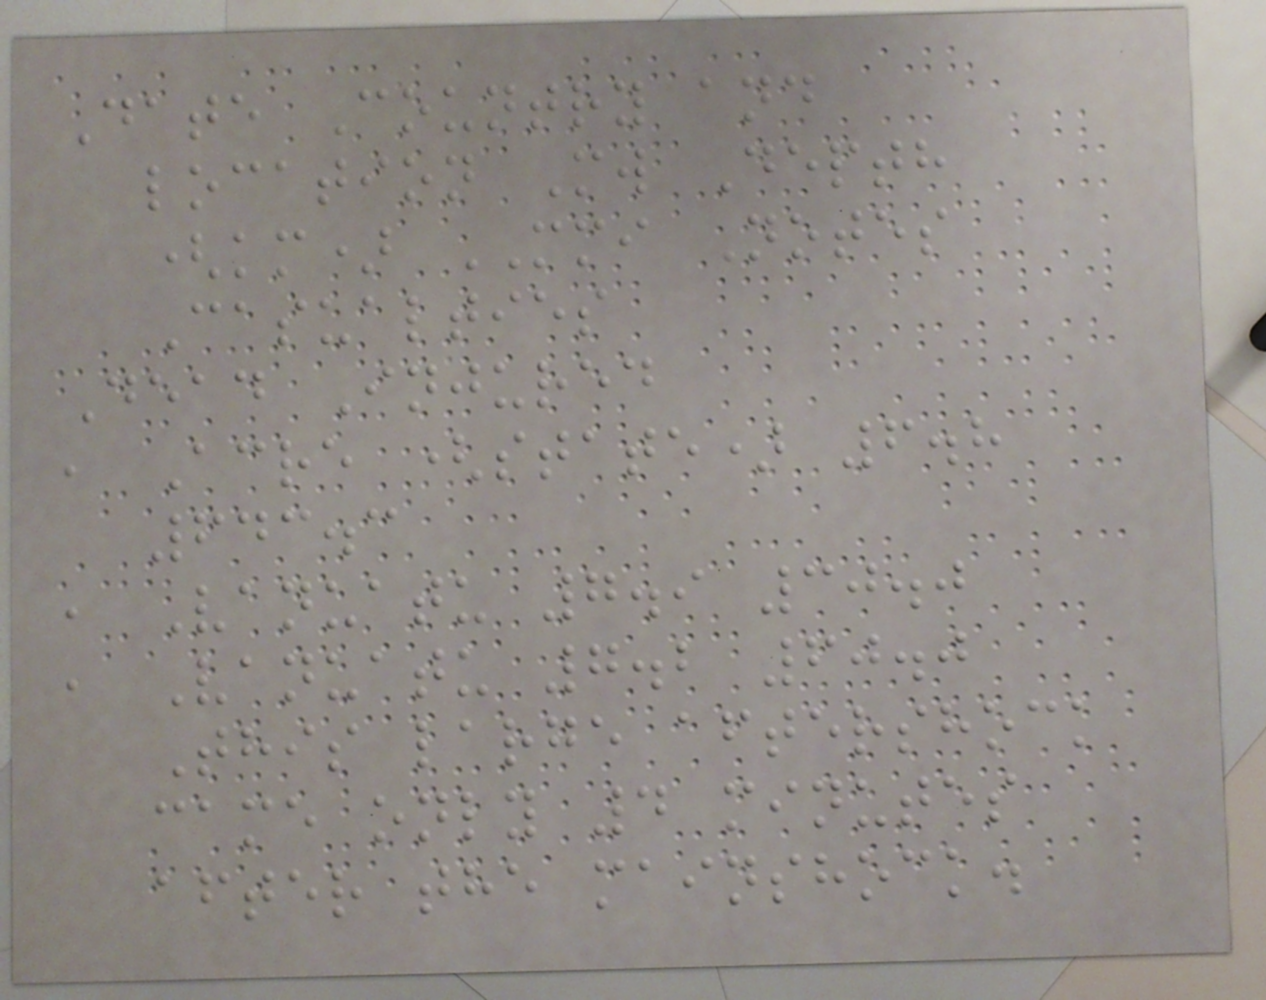Date Country and
location Mw Depth
(km) MMI Notes
Casualties
Dead Injured
, Acre (state) 6.8
643.3
, Vanuatu 7.9 30.0
, Vanuatu 7.2 60.0
This large aftershock
came only 4 minutes
after the mainshock.
